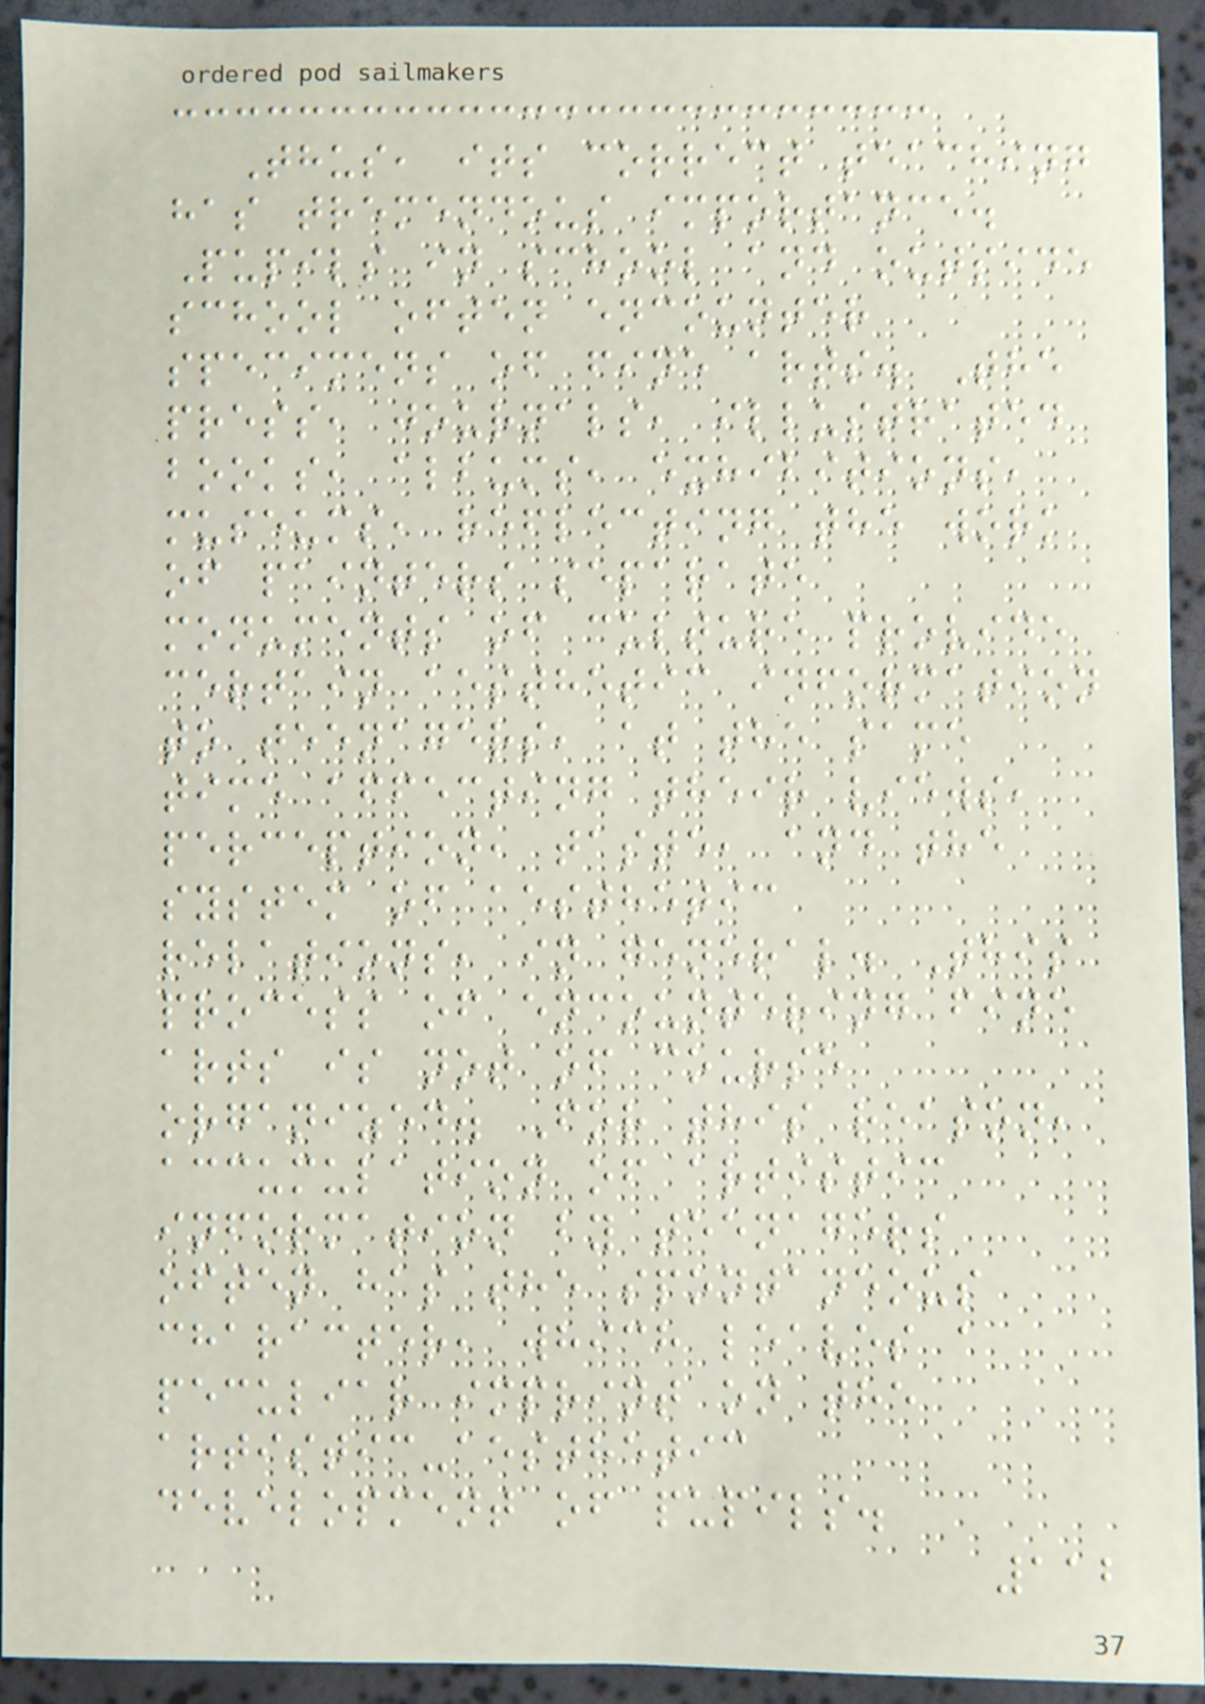Thus, its correct teaching
has tremendous importance.
Pupils in school and outside
school often encounter
specimens of fine arts. The
press, journals, illustrated
books, albums, exhibitions,
museums, reflecting the work
of painters separate
monuments of culture provide
certain aesthetic information
to teenagers, at the same
time affecting their views,
perception, taste, and the
system of aesthetic
relations, in general. This
process of encountering fine
arts is not of course
organized. For this reason,
accumulation of artistic
information by teenagers
often has the spontaneous
character, which leaves a
peculiar imprint on the
artistic-aesthetic
development of pupils.
112
